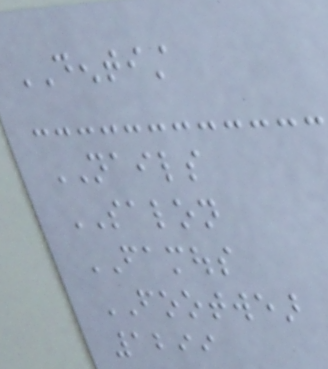DENTIST
NAILS
SALON
FAMOUS
FOOTWEAR
1299
